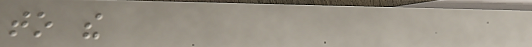to the
